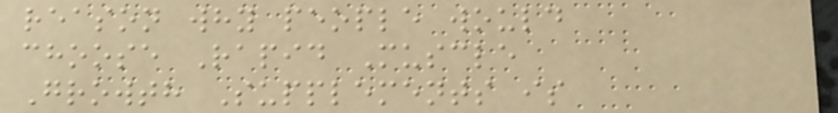reason why people would
choose Rapid Muscle
Growth Supplements is
